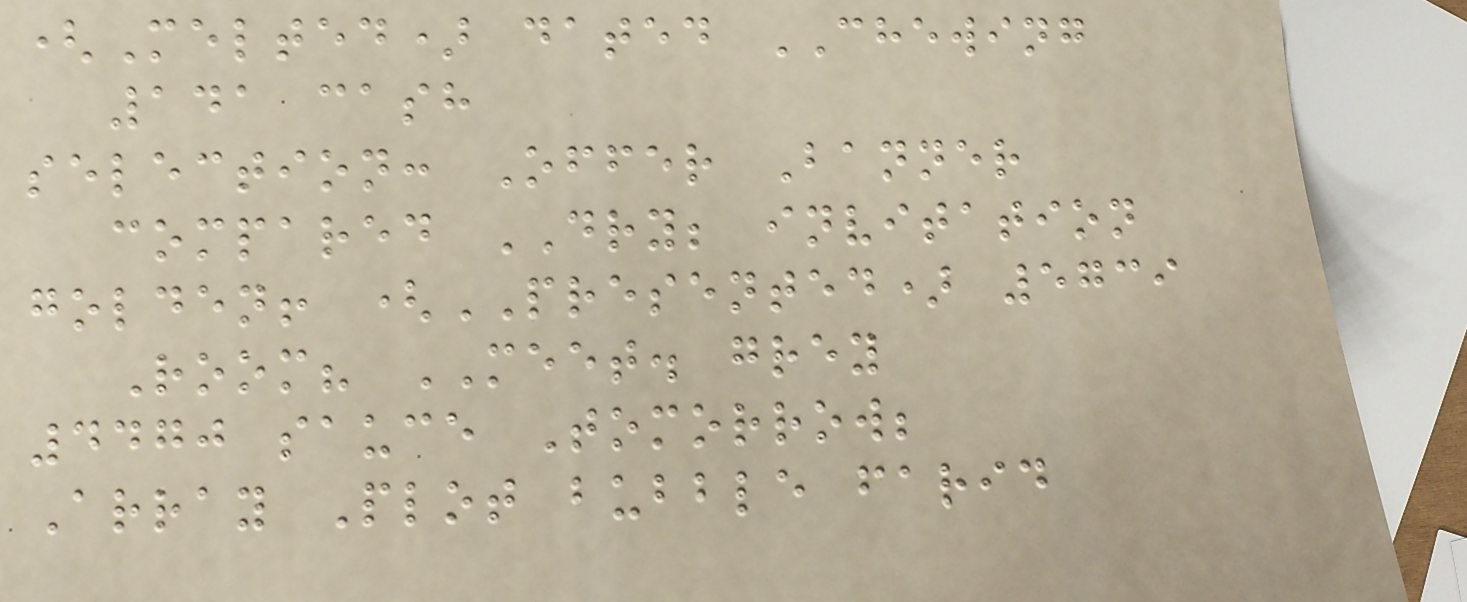(Melted) dated CHEWING
141 cash
selection: Offer Banner
compared DRY; invitation
golden! (PRESENTED) 5739
Room? MEET. grey
4470 sauce Tomorrow;
Array Plot bubble farid
